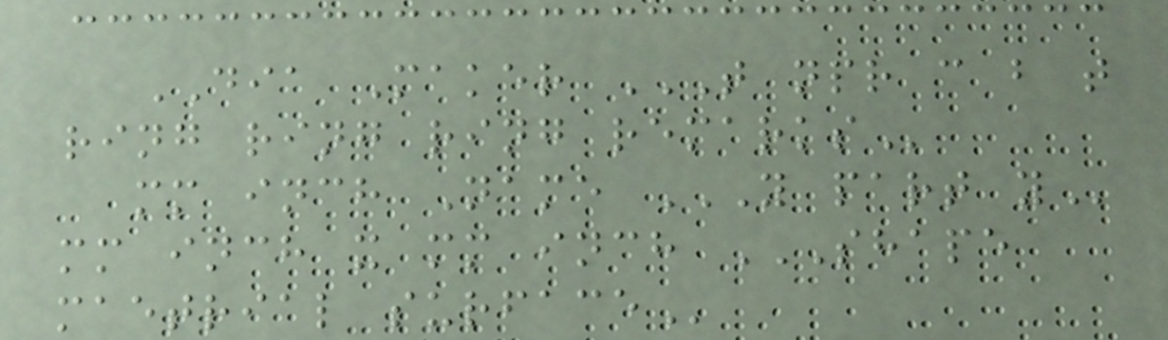DIA Maker T NPR C B T
RING RING RING REMARKS
mm inch Name Y PART Y
mm inch x mm inch SHAPE
MAETRIAL SURFACE
